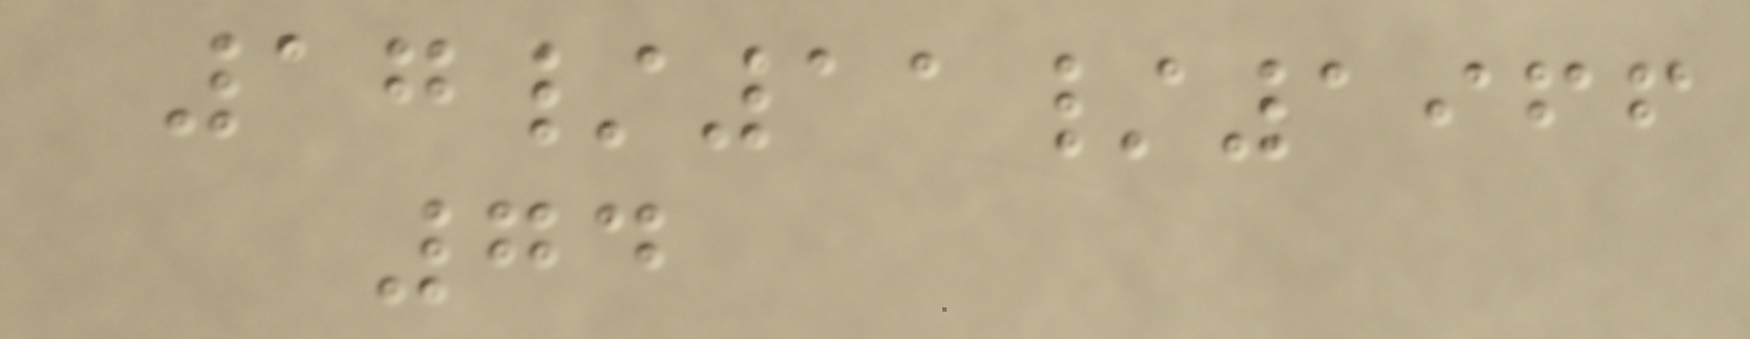17/11/1966
74
